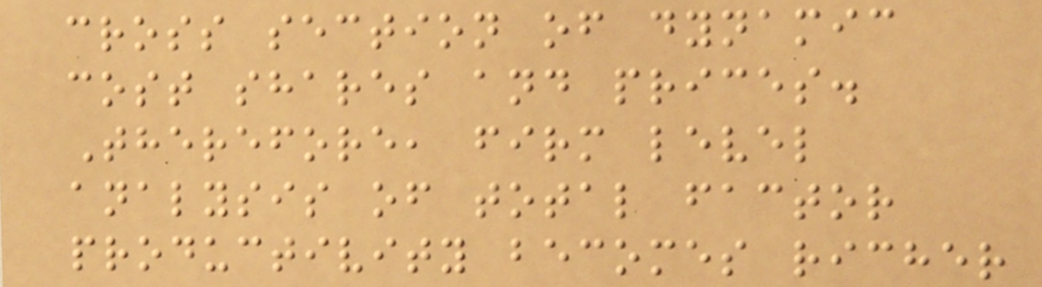cross section of dynamic
cost shares and prices.
Therefore, firm level
analysis of total factor
productivity becomes richer
